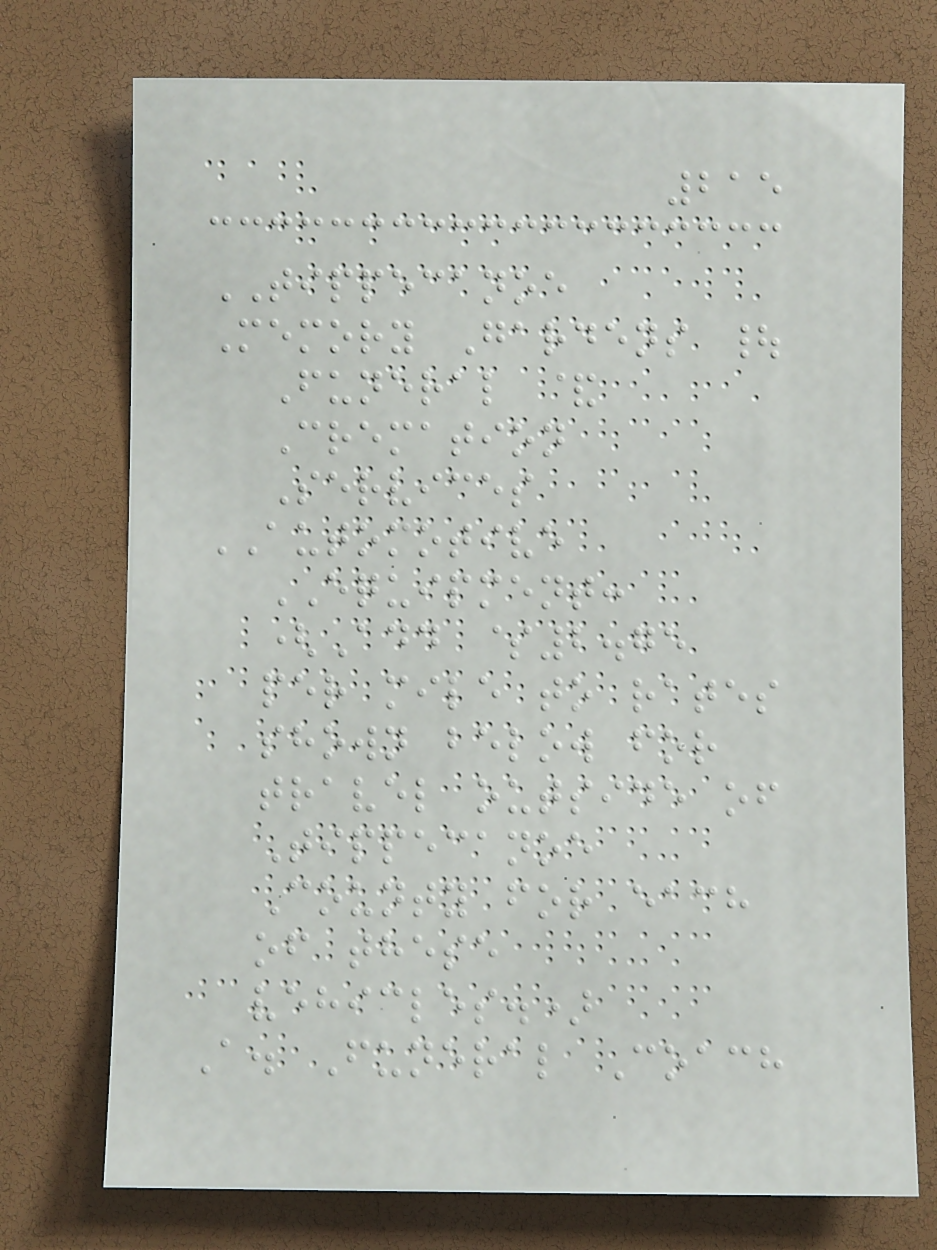215
TIPPECANOE
Memory Gardens |
Funeral &
Cremation
Services
AUTOMOTIVE
EQUIPMENT:
(Add $2.75
per mile to rates
shown below for
travel outside of
Tippecanoe
County for each
of these
vehicles.)
A. Funeral Coach
